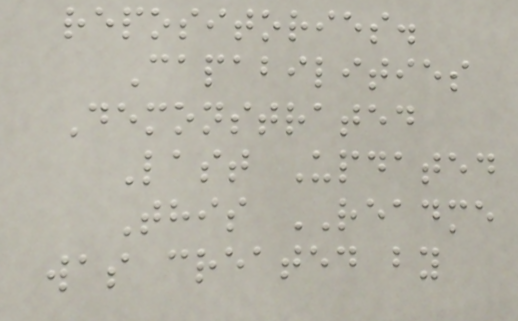repositories.
Capabilities
Demonstrated
Last Updated
This README
was created by
